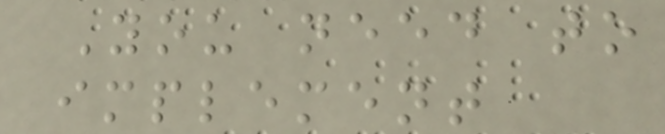You need to
implement
